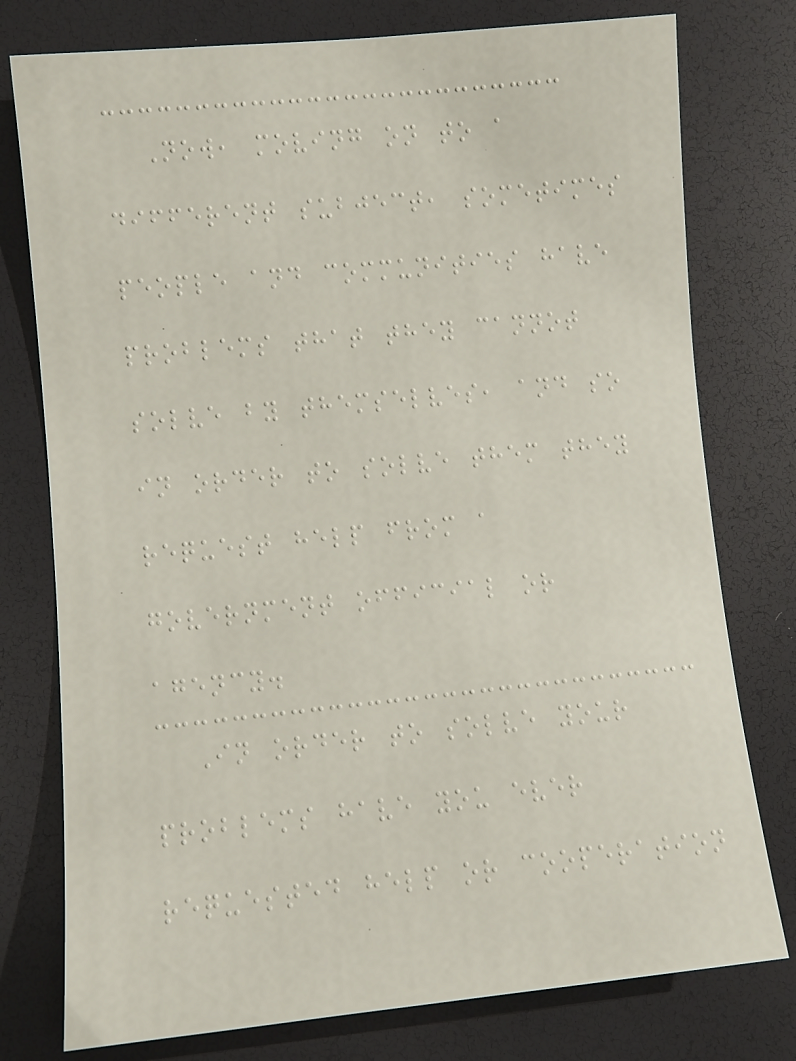Now, moving on to a
different subject, sometimes
people and communities have
problems that they cannot
solve by themselves, and so
in order to solve them they
request help from a
government official or
agency.
In order to solve your
problems have you ever
requested help or cooperation
